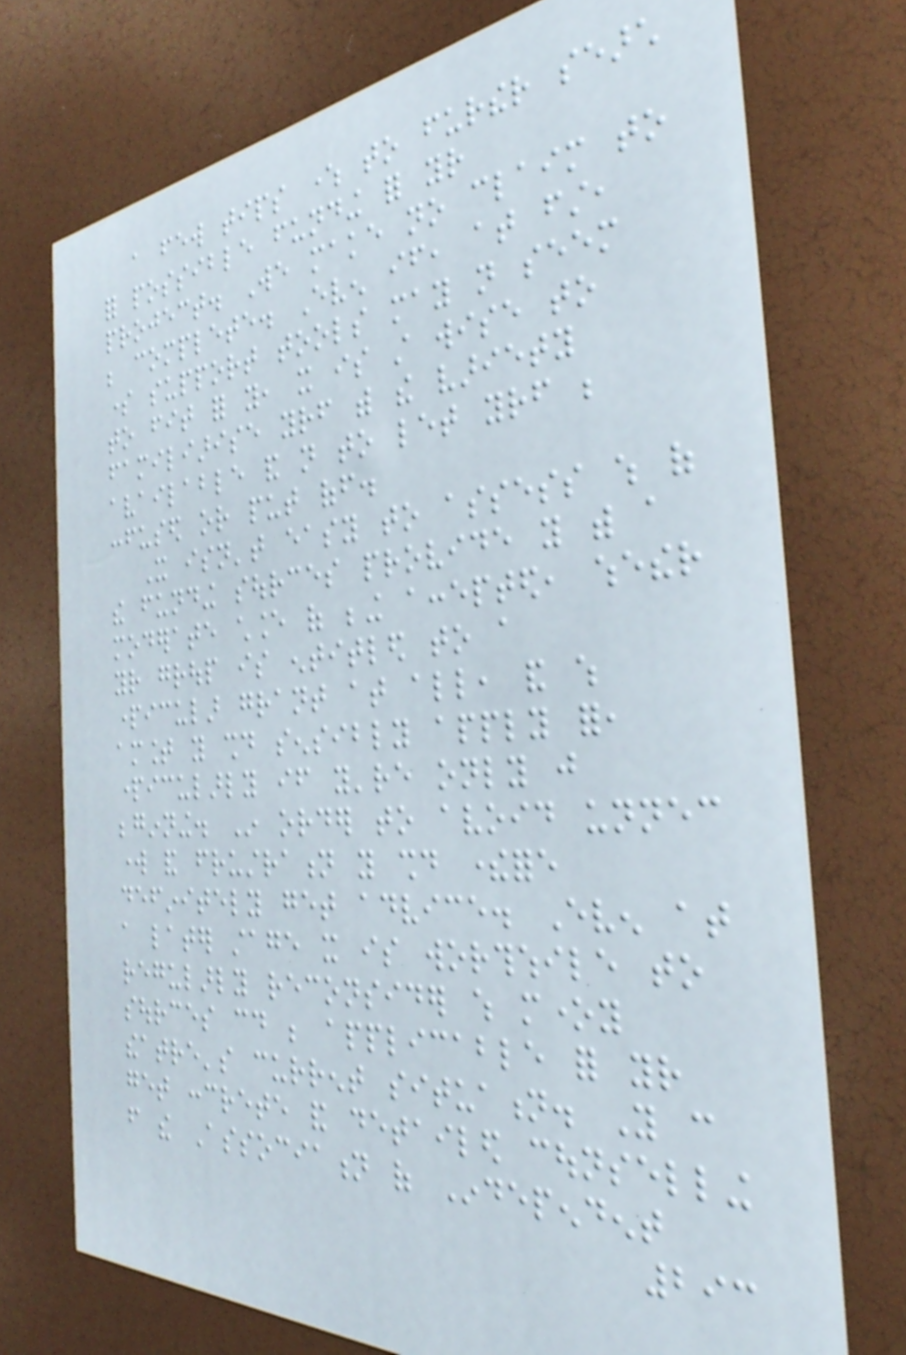a few tips where to further search
for possible funding for your
project. We make no claim to
be complete. Even if, at first,
some support tools may not seem
to fit for you, it is still wise to
familiarise yourself with the variety
available and not to let yourself be
confused or put off.
It isn't easy to assess which of
the funding sources provide you with a
moderate chance of being accepted, whether
your group is entitled to a
particular grant at all, and which
amount you should sensibly apply for,
particularly if you're only just
beginning. In order to avoid unnecessary
work and frustration you should therefore
definitely get advice. Even at
a later stage it is worthwhile to
regularly reconsider which money
sources could be applicable for your
theatre's current situation. You can
get concrete and detailed counselling
from the Association of Independent
293
